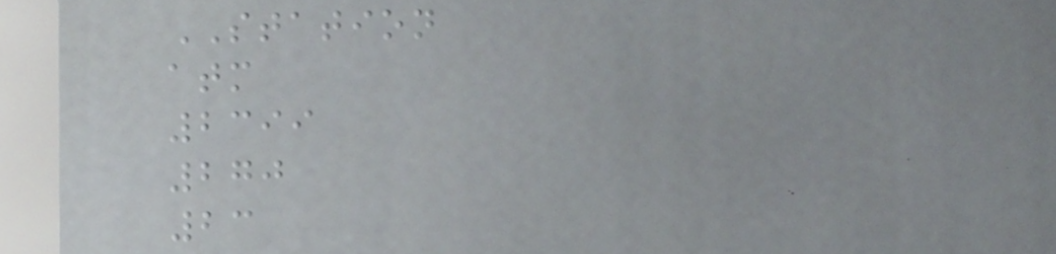STATION
atm
2399
270
23
